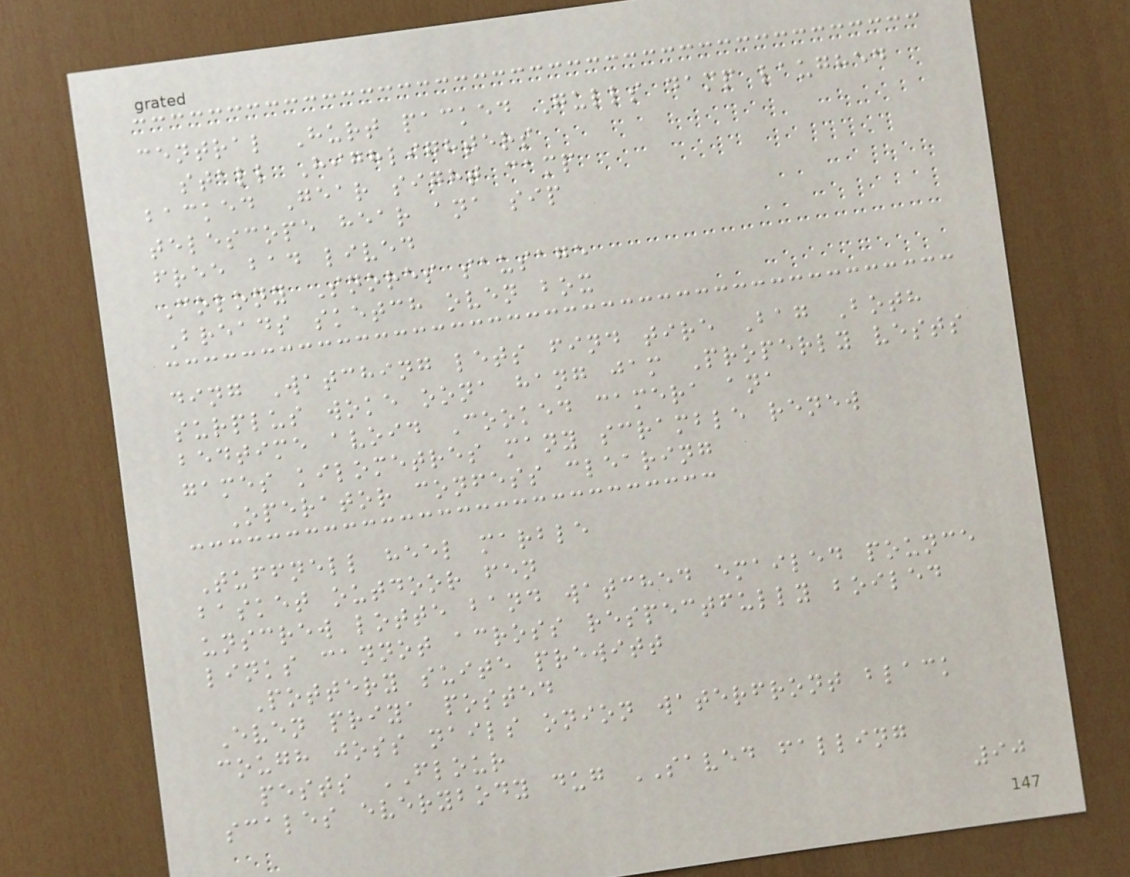central Hurt packed Gulls damp laughed
stall Highlighters
backed Gear sight camp
telescope hear ana sip
free bad lived
Colony Snores sausage
Breads sketch oven box
ding Watching lets find tire Bag Both
surplus woke oona hang jam Properly vests
bedtime avoid Cooked camera ana
games kilometres many scramble renew
Operator confess clearing
Tuffnell heel marble
basket outdoor fen
unscrew lotte band watched emailed pounce
links cannot across respectfully boiled
Pottery suite prewitt
Even priya posted
cough joss nails onion waterfront black
pests FLOUR
scales everybody dug SAVED falling
90
